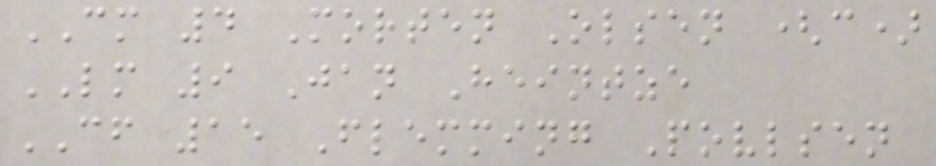CM 4 Morten Olsen (c)
LM 9 Jan Heintze
CF 15 Flemming Povlsen
